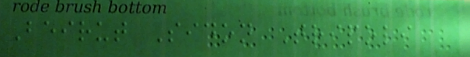Beirut Sidon Tripoli
